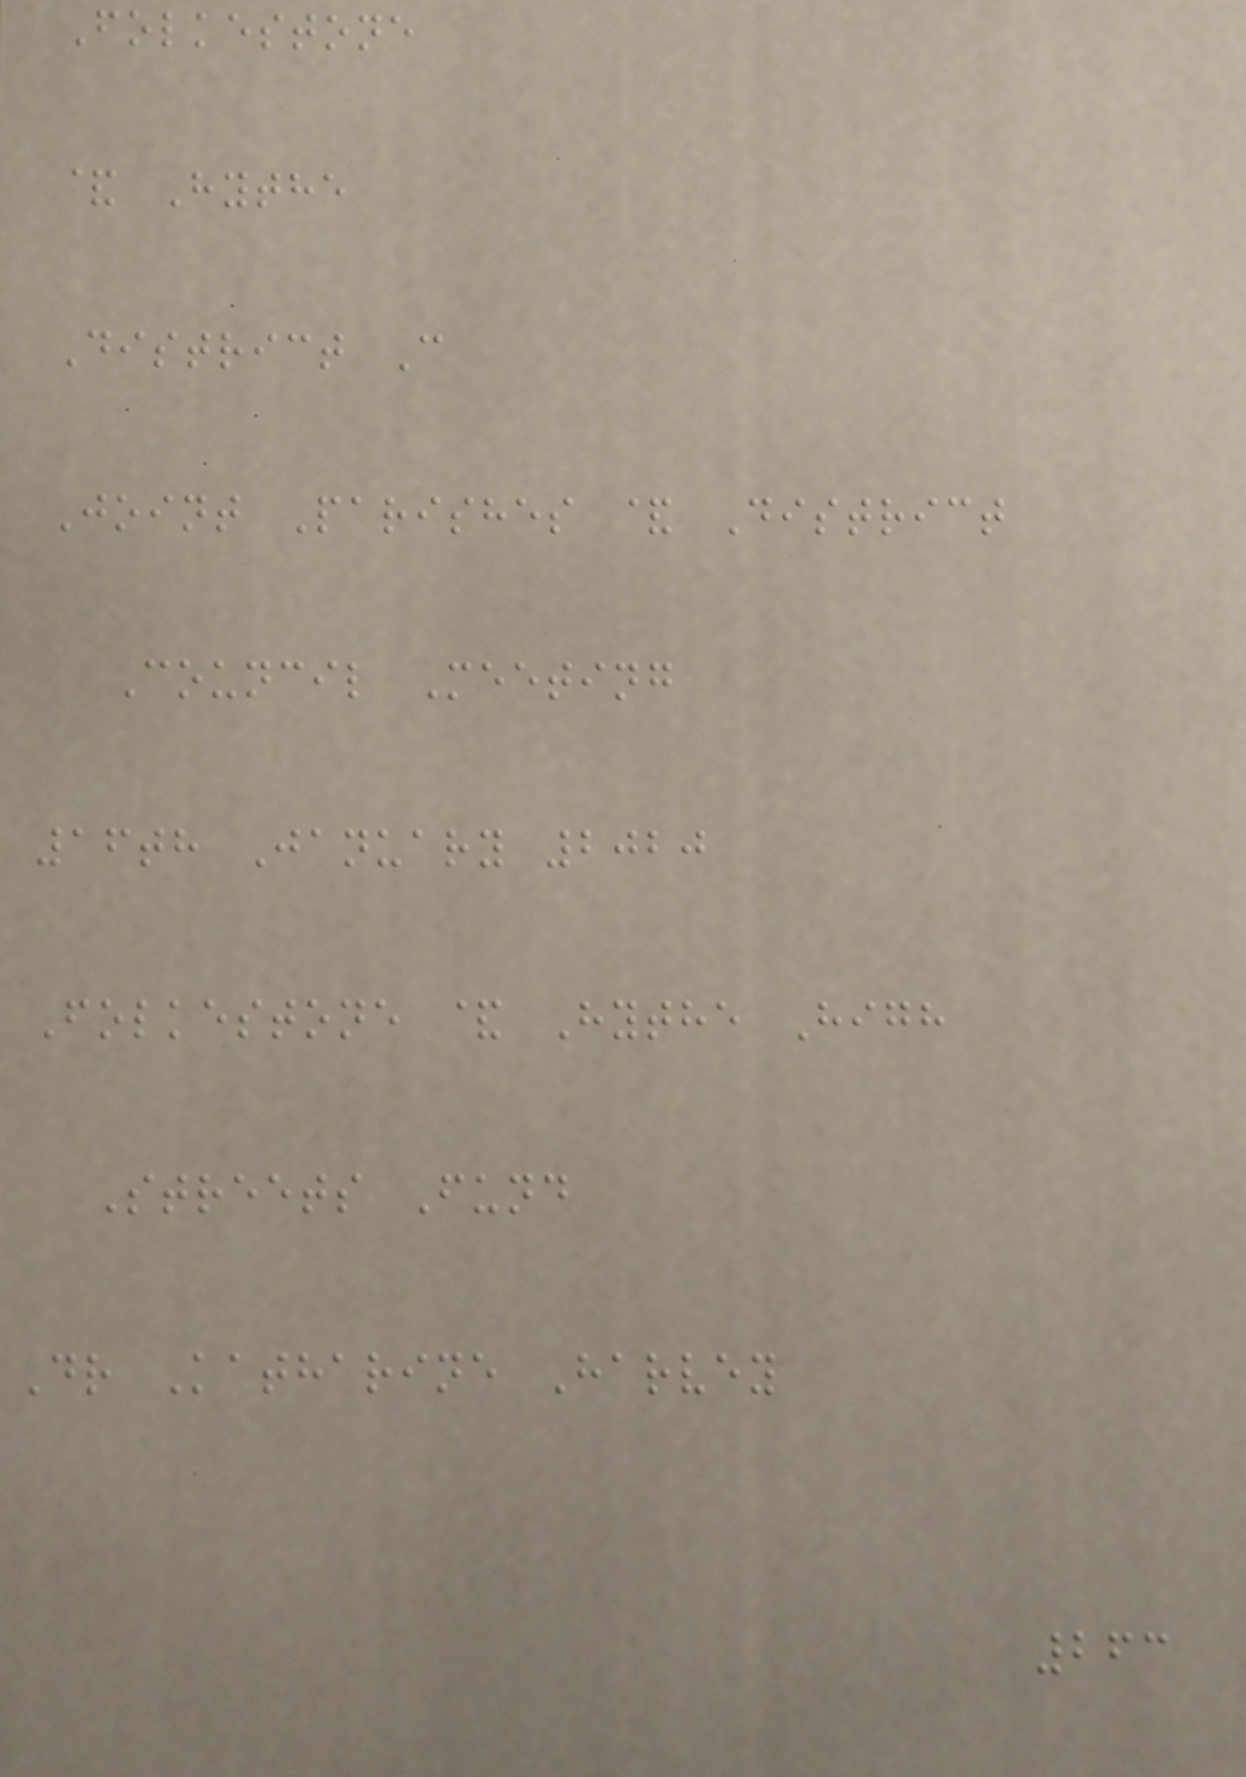Folkestone
& Hythe
District C
Joint Parishes & District
Council Meeting
16th January 2020
Folkestone & Hythe High
Streets Fund
Dr Katharine Harvey
263
